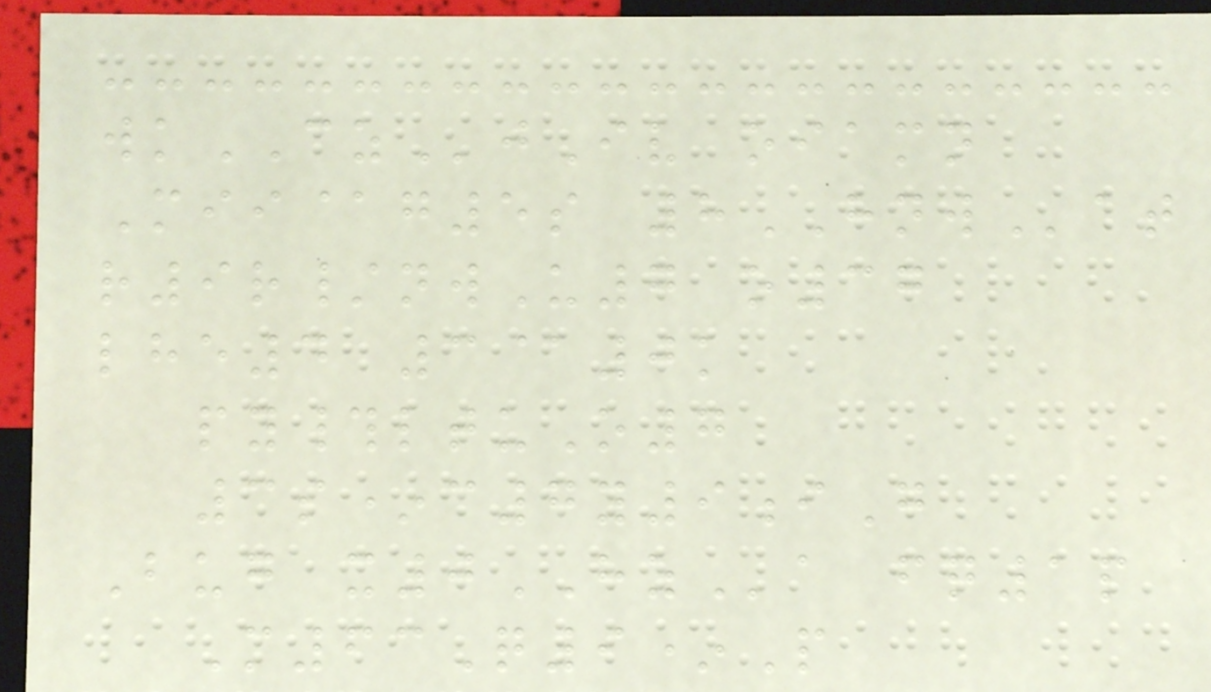wkCZjIv oiamn
Mii@g5s 8HNWat
r9r/nwU7 o37
lhe4 3@0k
py#ltuO7
3s*c7y9iG
Bug x0HZa fq1p
M63Q9*P
